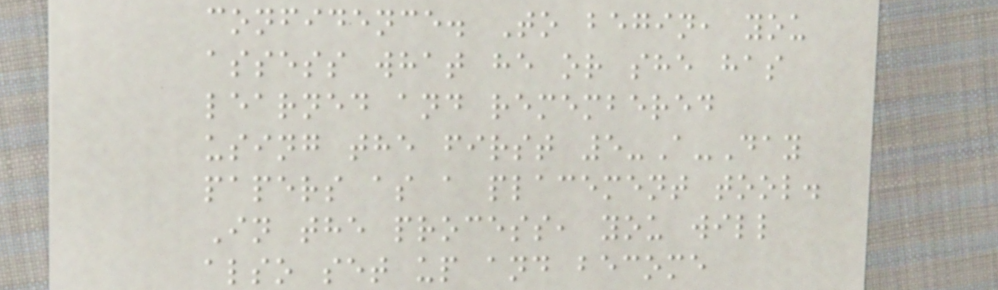confidence. To begin, you
assess what he or she has
learned and remembered
using the first 5-A-Day
papers as a placement tool.
In the process, you will
also set up and become
